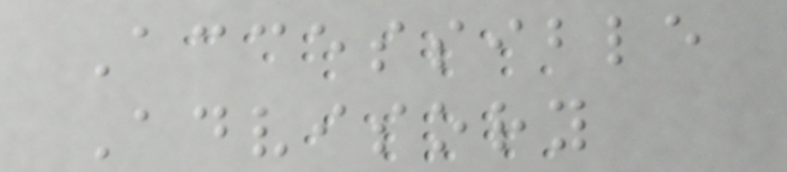Accessible
Advisory
